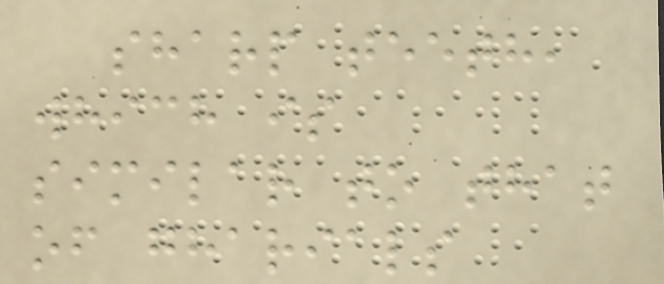sharp teeth,
which is
similar to that
of gharials
